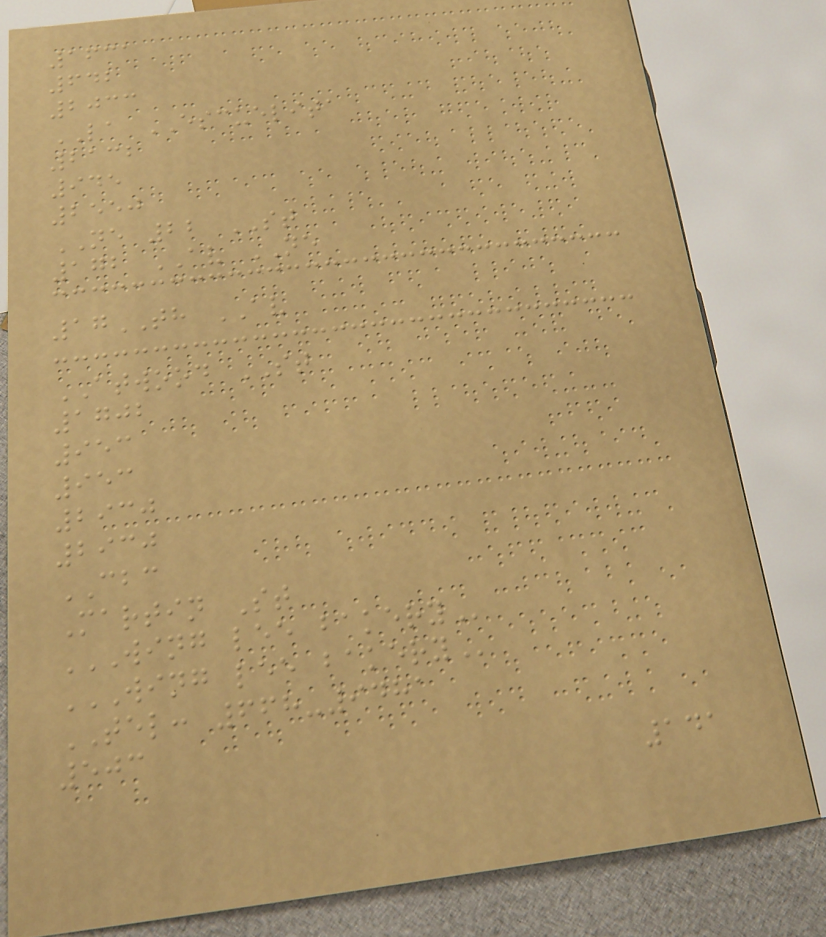1631
642
2033
LA ESCUELITA
2132
945
2550
NE 22 ST
172 AV NE
17TH AV
ATWOOD ST
1702
953
953
2930
2930
CBC
Martin St
WING LEE BAKERY
WING LEE BAKERY
TEL: 668-9481
503
141
